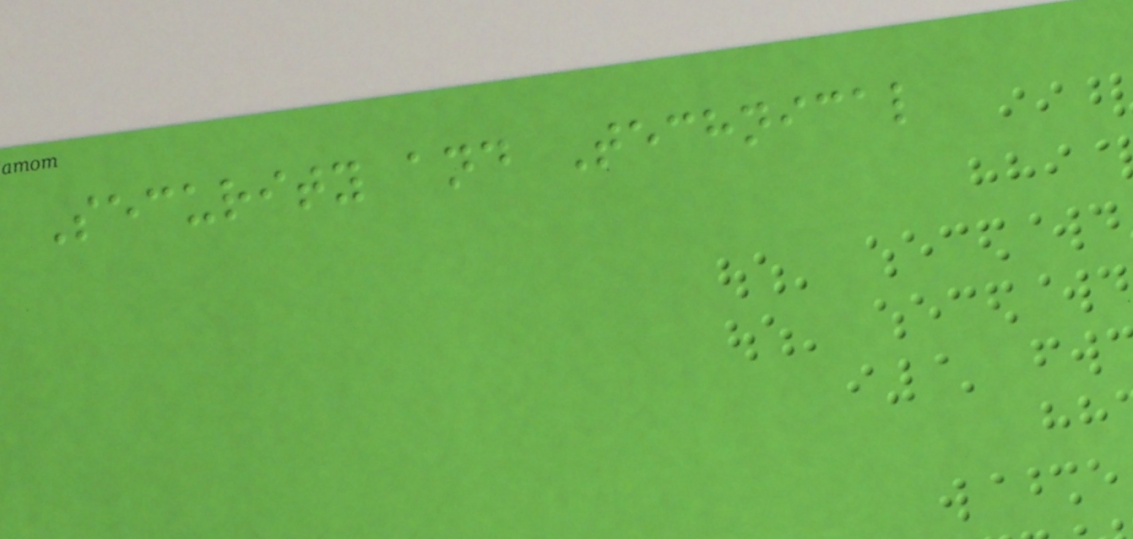Security and Technical
